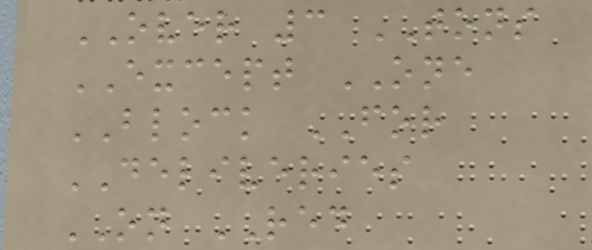OVER 3 TONS
EXCEPT ONE
BLOCK FOR
DELIVERIES
ON RED
